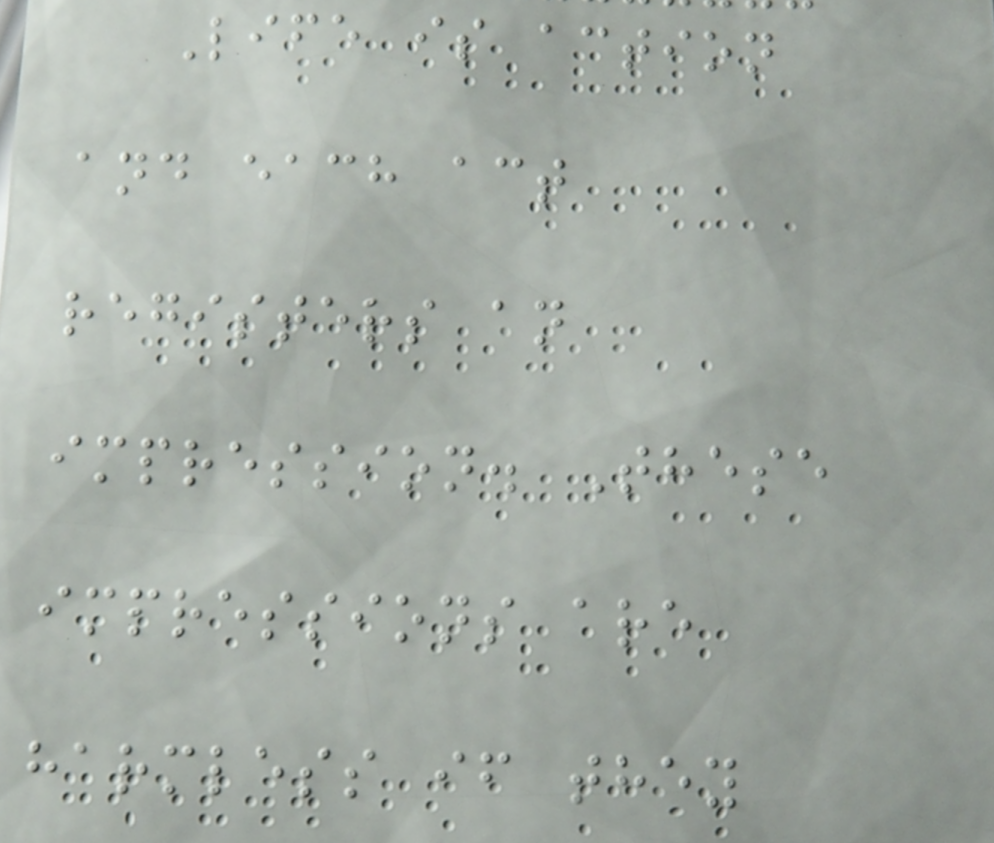Life is action
and each act
registers an
impression. These
impressions are
harmless if they
